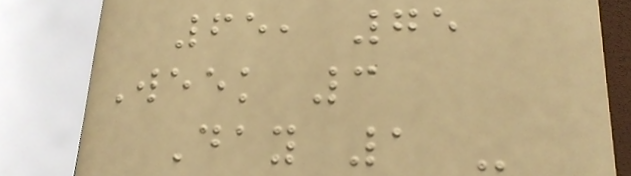65, 75
Week 3
Day 1 -
